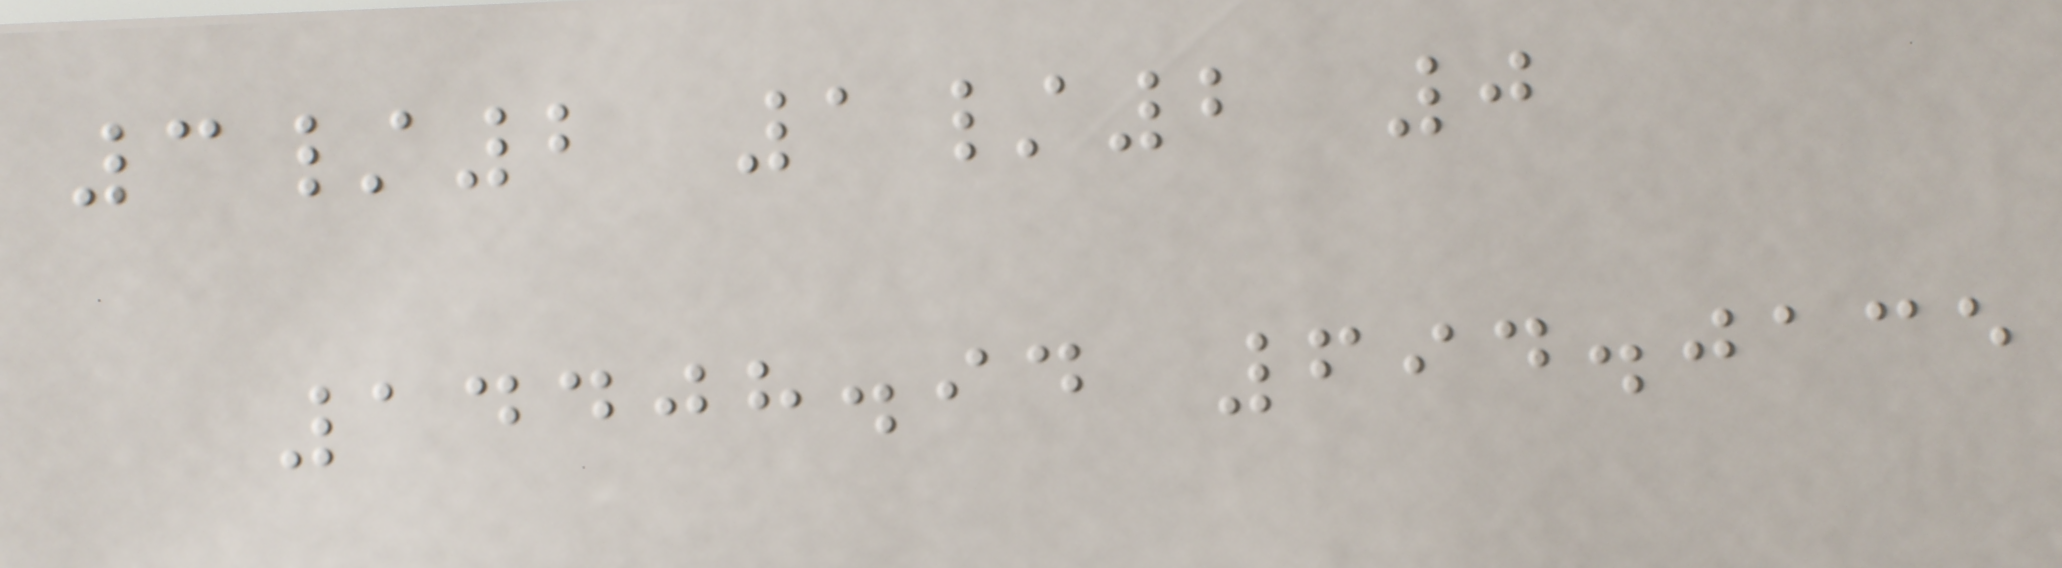3/2 1/2 0
14408.94 694.0135
